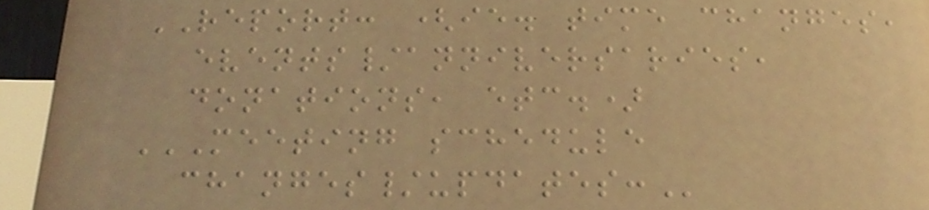REPORT: (ie. time changes,
events/anniversaries,
donations, etc.)
MEETING SCHEDULE
CHANGES/UPDATES:
